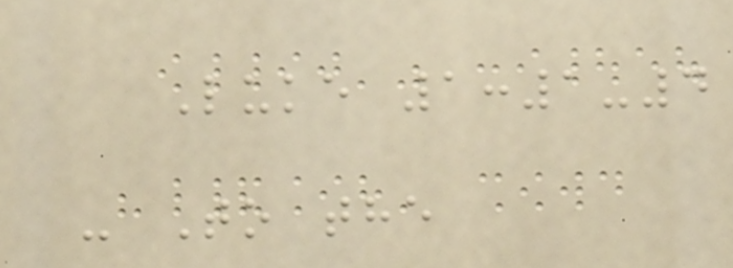Luke 1:1-4
- To the
